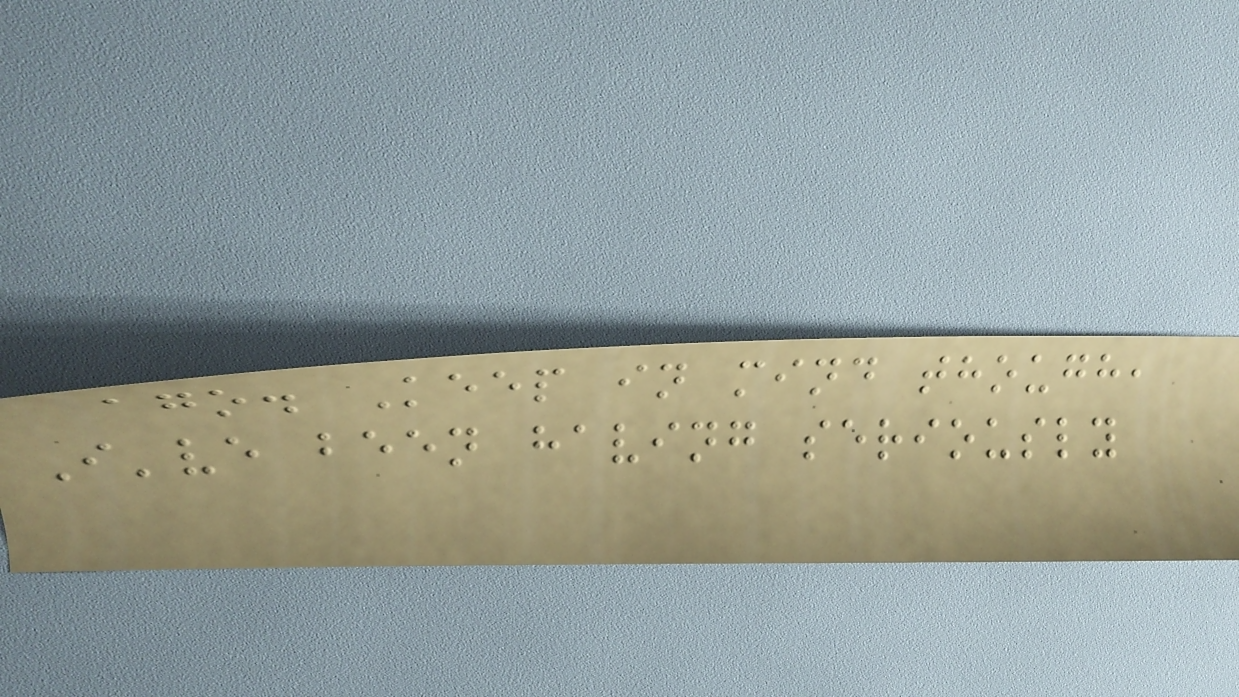ago. Keep in mind though,
I've been having seriously
